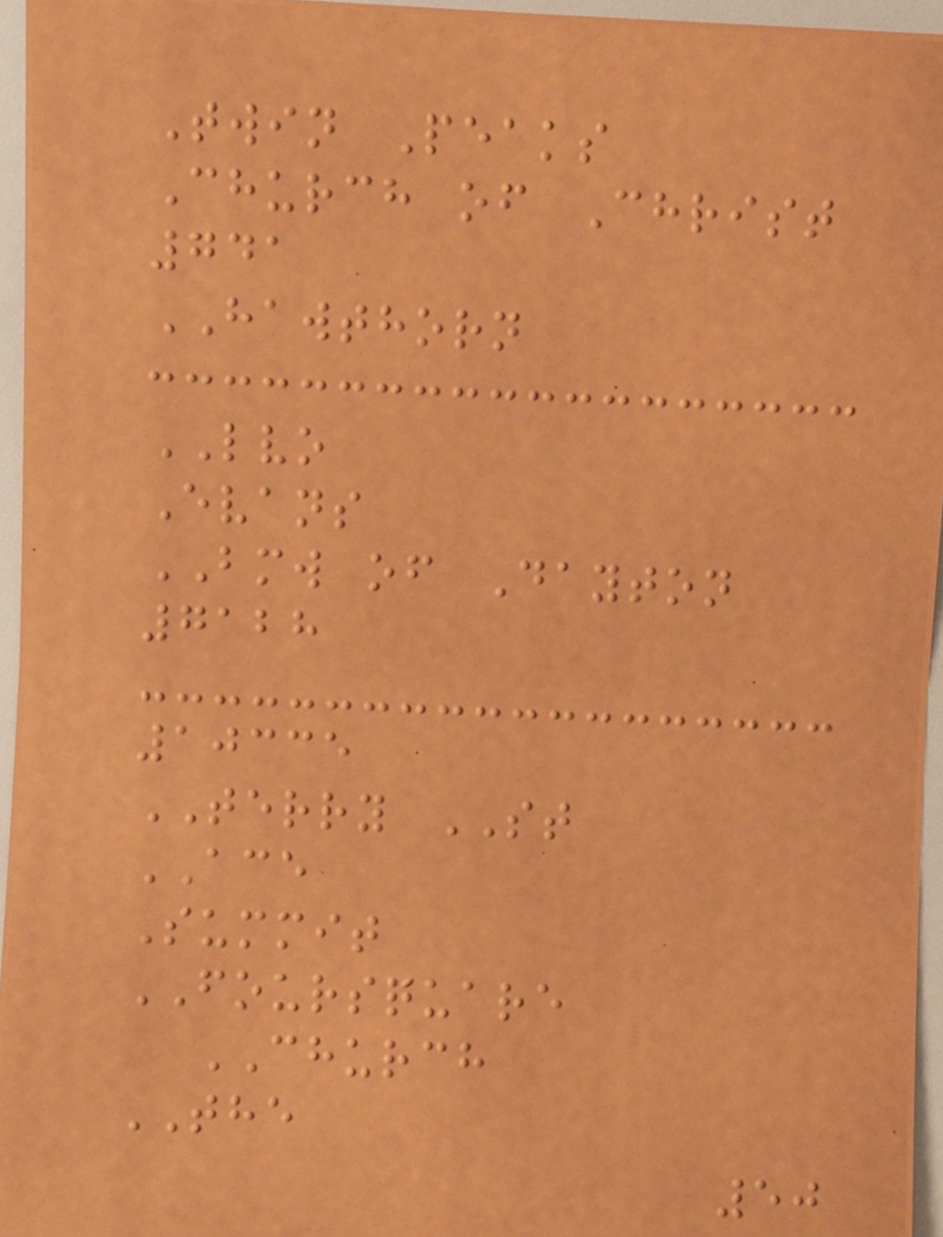Twin Peaks
Church of Christ
741
HAWTHORN
LVO
Evans
BMW of Dayton
7128
10335
TERRY ST
ACE
Summit
FOURSQUARE
CHURCH
THE
50
